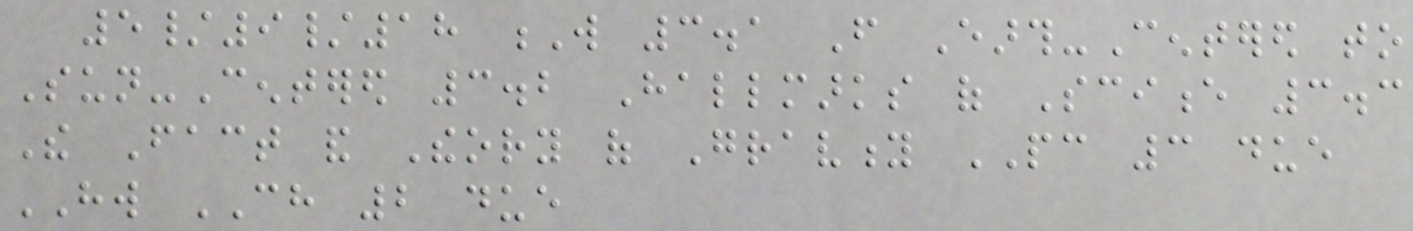5/9/18 W 3.1 From Earth-Centered to
Sun-Centered 3.2 Hallmarks of Science 3.3
The Fact and Theory of Gravity PC 3 due
HW CH 2 due
